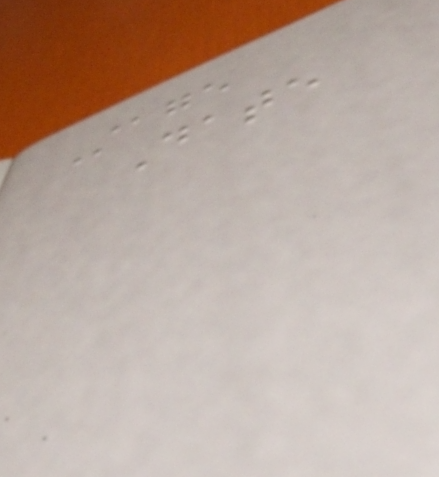Stage
Date
